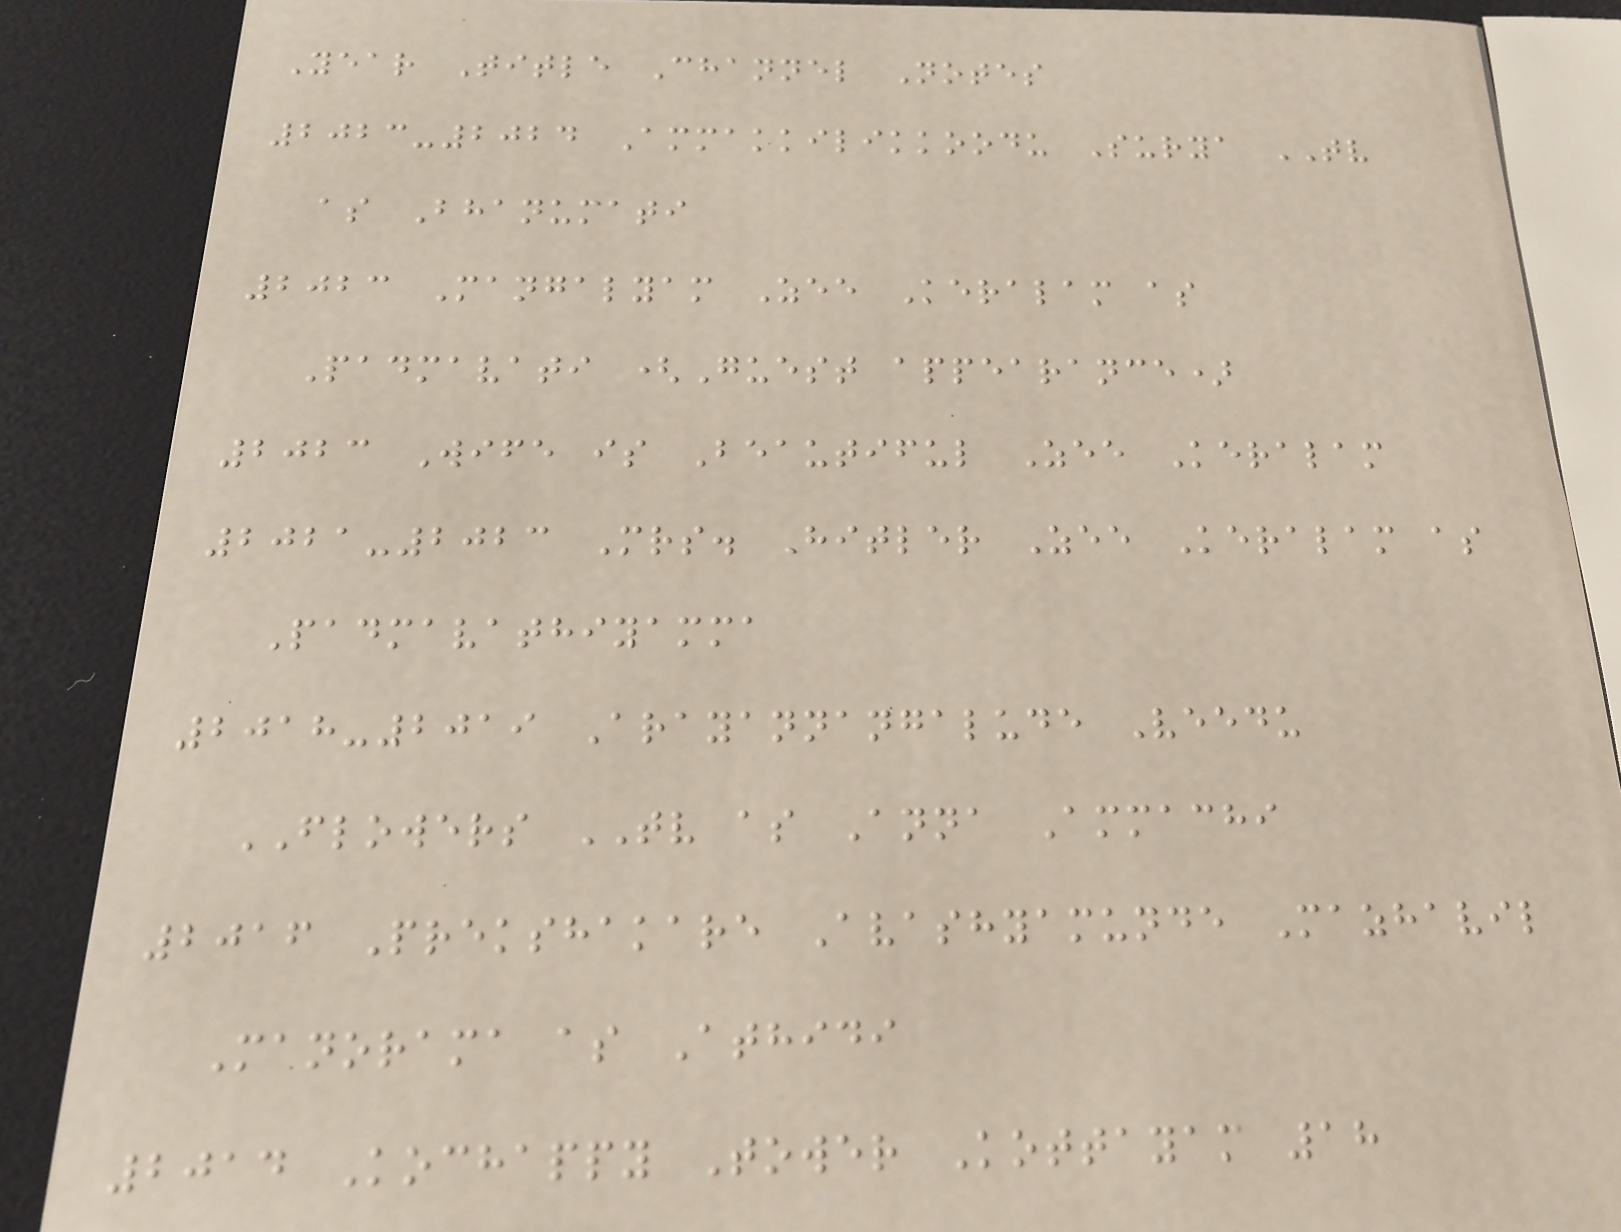Year Title Channel Notes
2023-2024 Ammakkilikkoodu Surya TV
as Bhanumati
2023 Mangalyam Zee Keralam as
Padmavati (Guest appearance)
2023 Wife is Beautiful Zee Keralam
2021-2023 Mrs. Hitler Zee Keralam as
Padmavathiyamma
2018-2019 Arayannangalude Veedu
FLOWERS TV as Anna Ammachi
2016 Prekshakare Avashyamunde Mazhavil
Manorama as Athidi
2014 Kochappy Tower Kottayam 18
